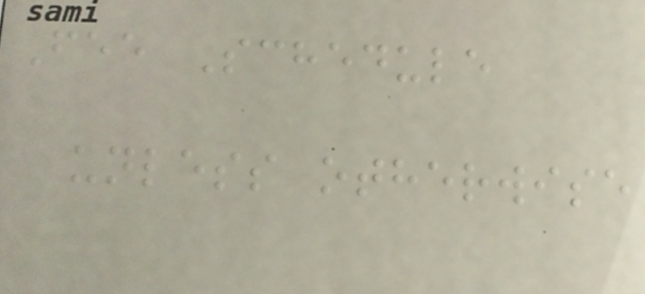Fee Schedule
unless otherwise
